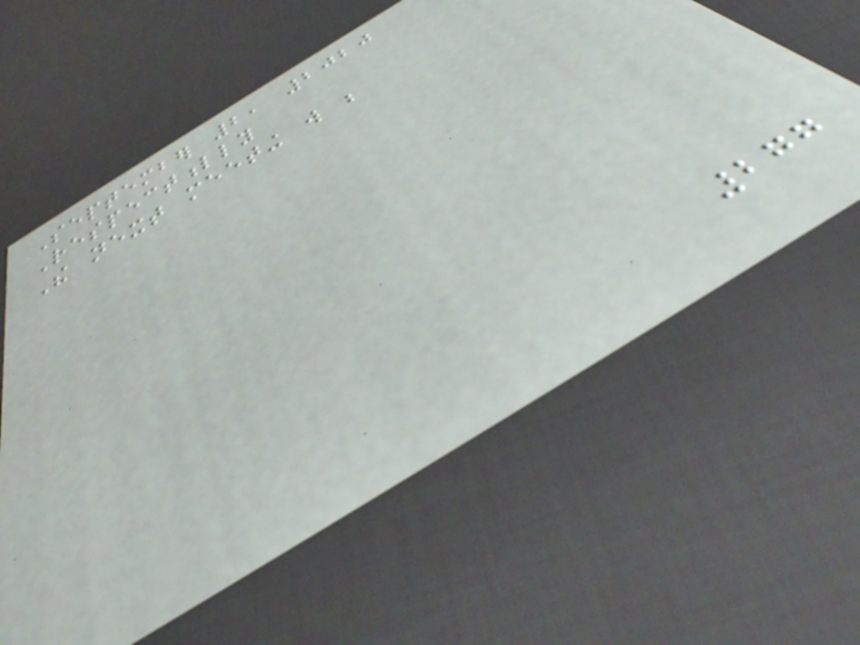September 2, 2020
Respectfully
The next meeting will be
277
